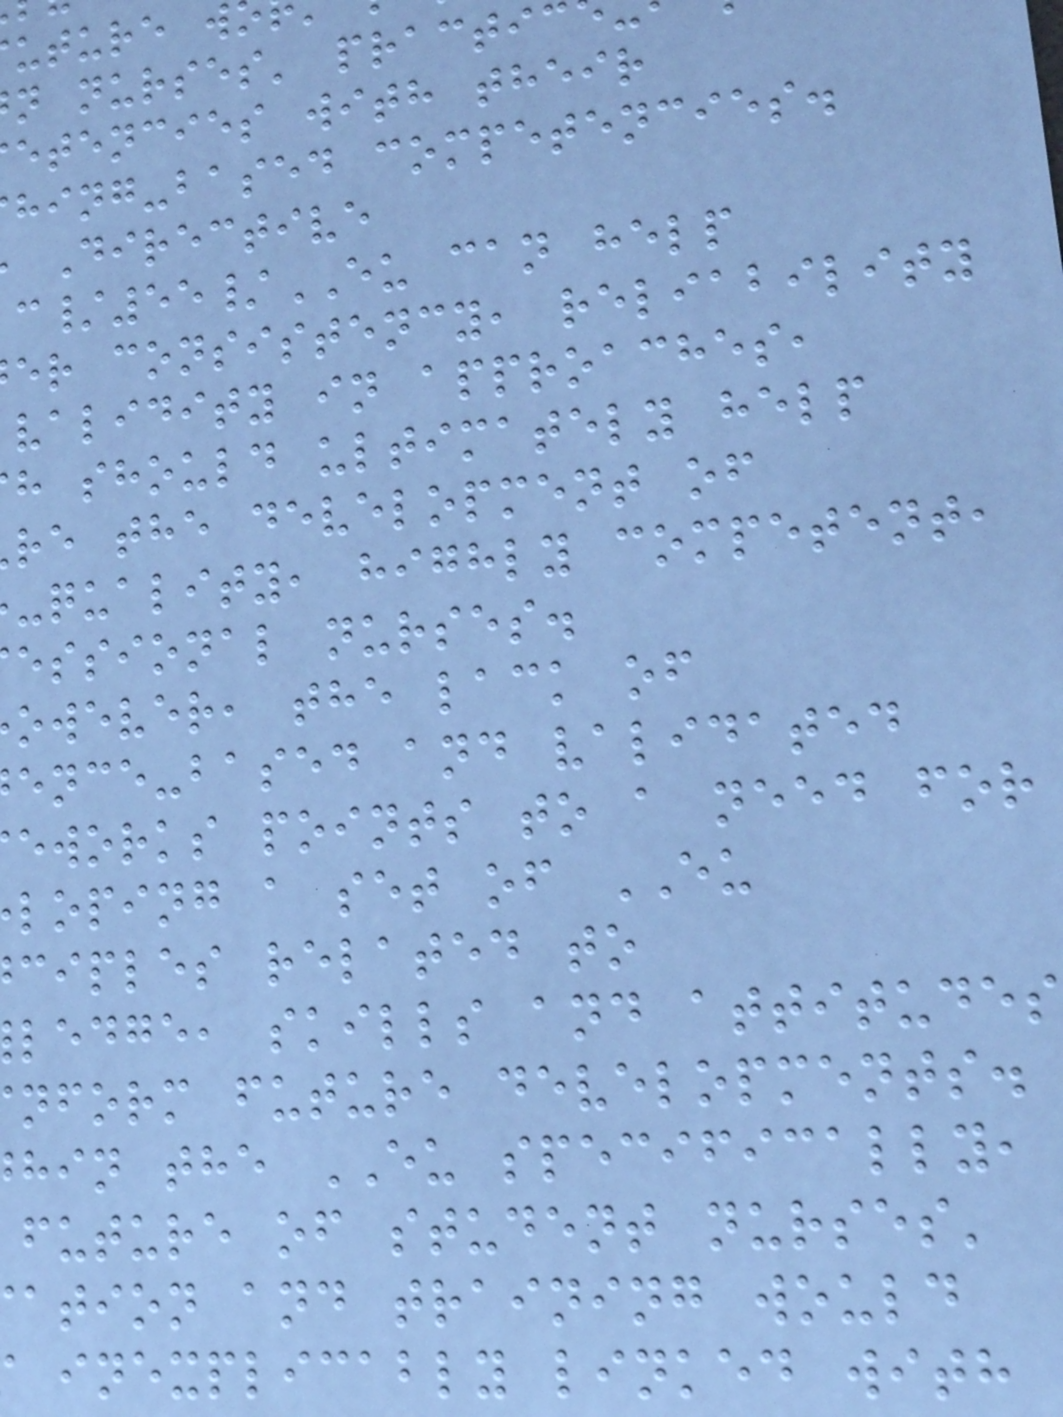uture w
n nurses' practic
etencies with their
hing-based competencies.
Directive
/55/EU can help
er consistency, reliability
validity in approaches,
h should ultimately help
re the development of
-quality, highly competent,
essional nurses.
owever, the lack of
ence-based and validated
eworks points to a need for
loping a set of EU
ciples related to
ledge, skills and attitudes
nform future developments.
hin the EU specifically,
future of student nurses'
ation and training would
inexplicably linked with
